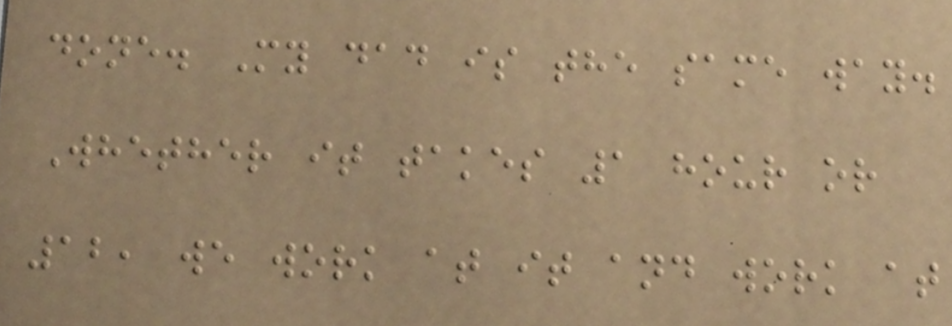done. My dad is the same way.
Whether it takes 1 hour or
12, we work at it and work at
